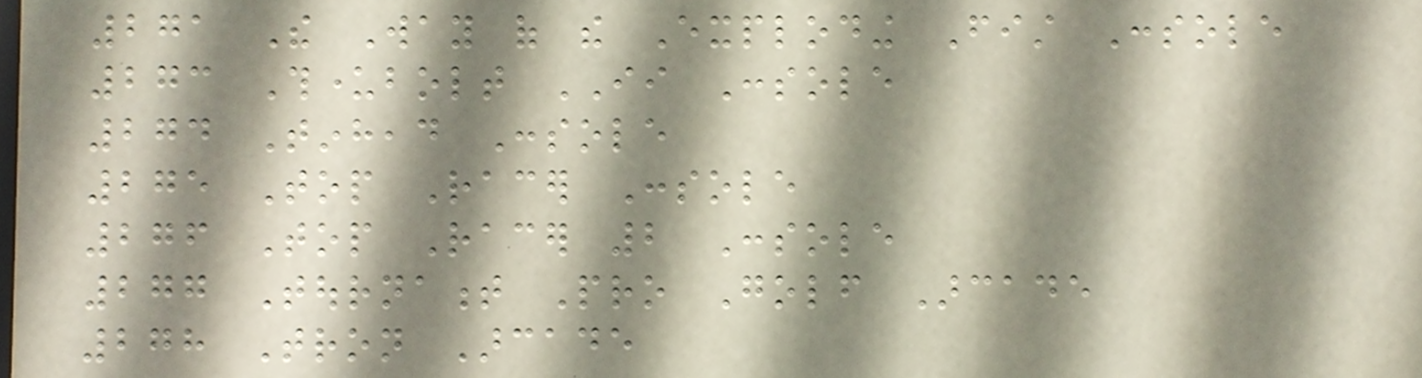271 The Way of the Exploding Fist Console
273 Thunderbolt II Console
274 Tinhead Console
275 Top Racer Console
276 Top Racer 2 Console
277 Tournament Pro Golf Arcade
278 Tron Arcade
